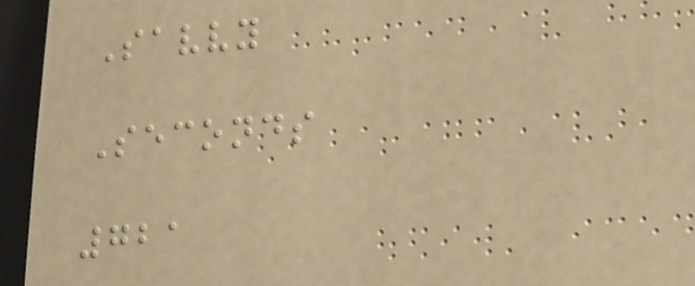Savvy
Seconds
721
